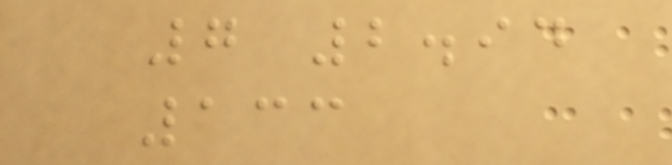7 2.94
133
